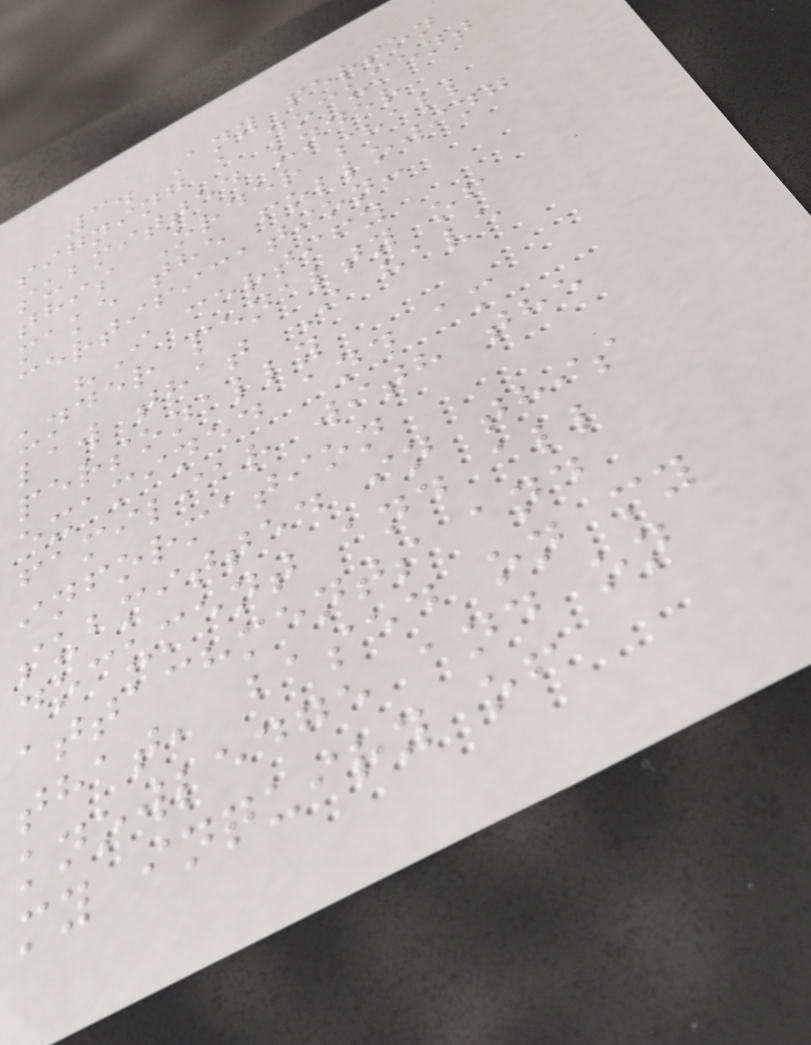3. Any person
signing a document
submitted under
this Order shall
make the following
certification:
"I certify
under penalty of
law that I have
personally
examined and am
familiar with the
information
submitted in this
document and all
attachments and
that, based on my
knowledge and on
my inquiry of
